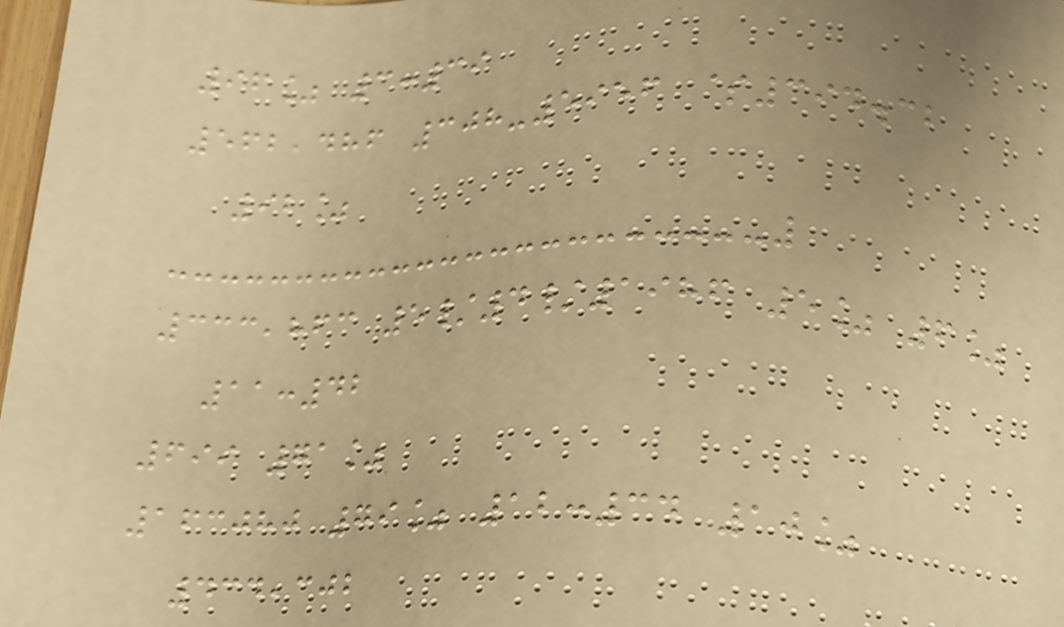96% 3:39
562,486 308-5956 $394.32
92%
333,863 5/4/1986 5% 6%
11:42
699 71%
163080 79% 12:34 10%
434,302
